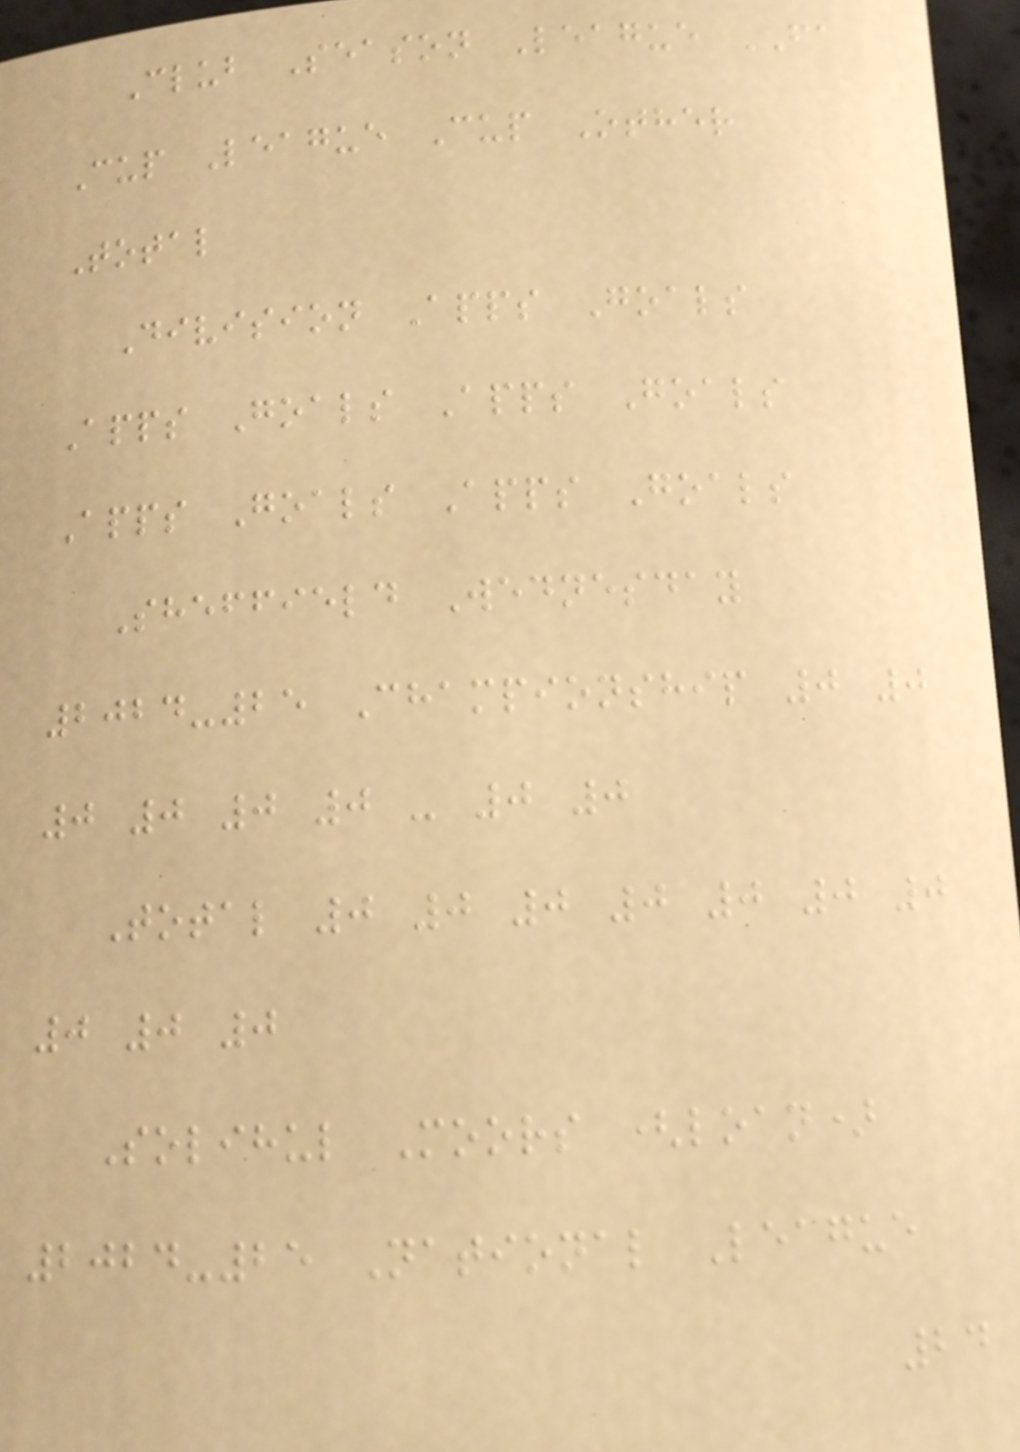Club Season League FA
Cup League Cup Other
Total
Division Apps Goals
Apps Goals Apps Goals
Apps Goals Apps Goals
Sheffield Wednesday
2024-25 Championship 0 0
0 0 0 0 - 0 0
Total 0 0 0 0 0 0 0
0 0 0
Solihul Moors (loan)
2024-25 National League
24
